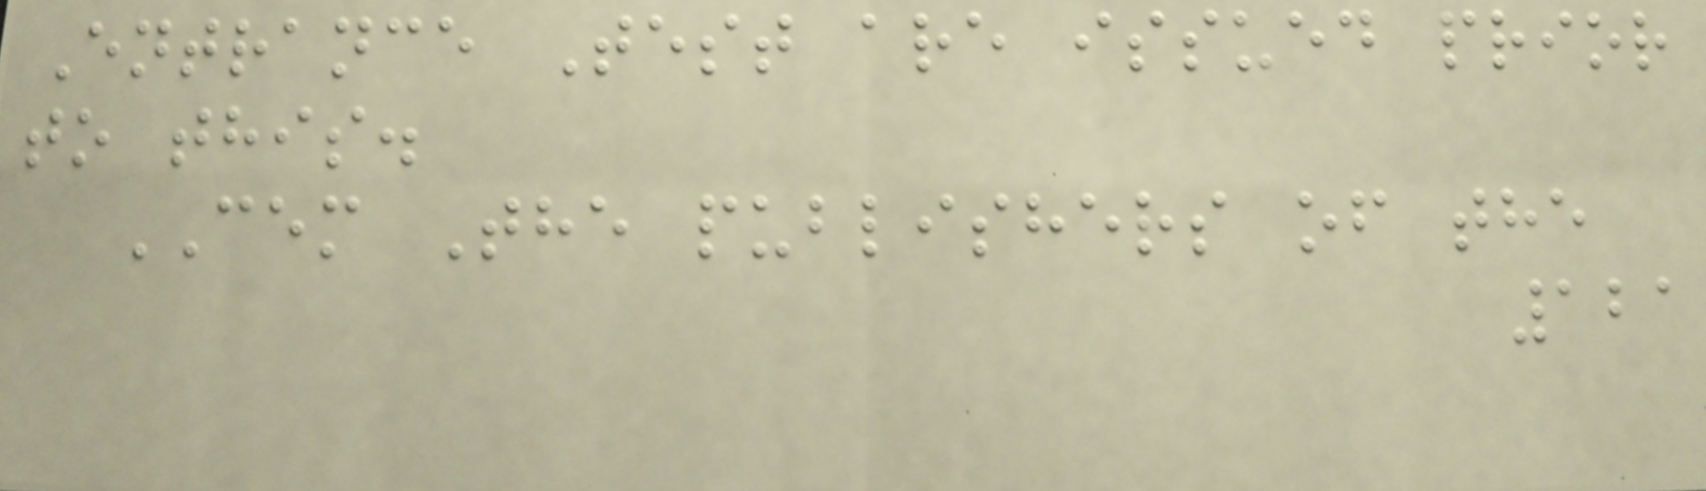Entrance Test are issued prior
to this.
CEM The publishers of the
121
